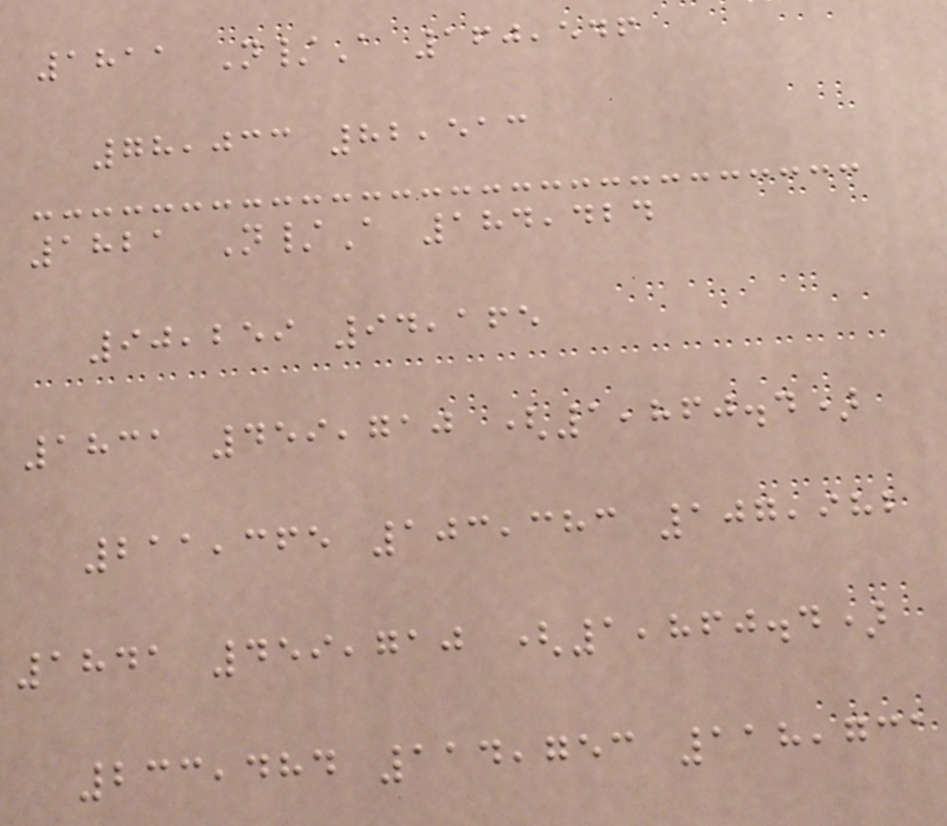1811 N/A 160,546
78,033 82,513
1821 N/A 184,424
90,259 94,165
1831 459,710 (1,860.4)
211,365 103,383 107,982
1841 459,710 (1,860.4)
233,484 114,753 118,731
